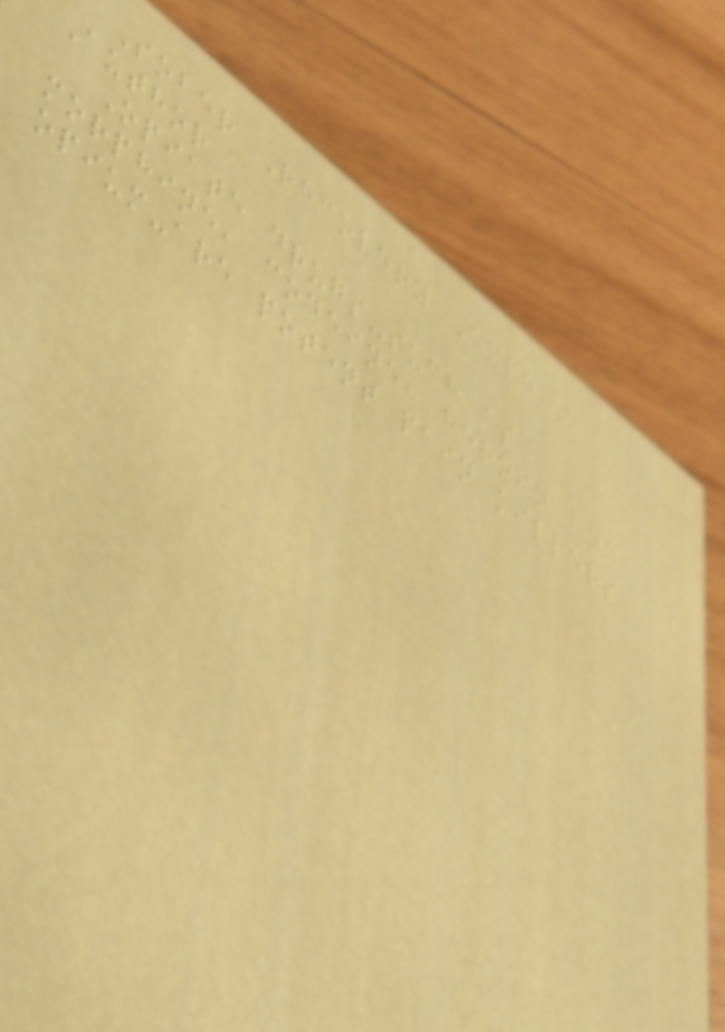Sober Recovery Expert
Author
Opiate drugs-such as
morphine, codeine, heroin and
opium-are potent pain killers
